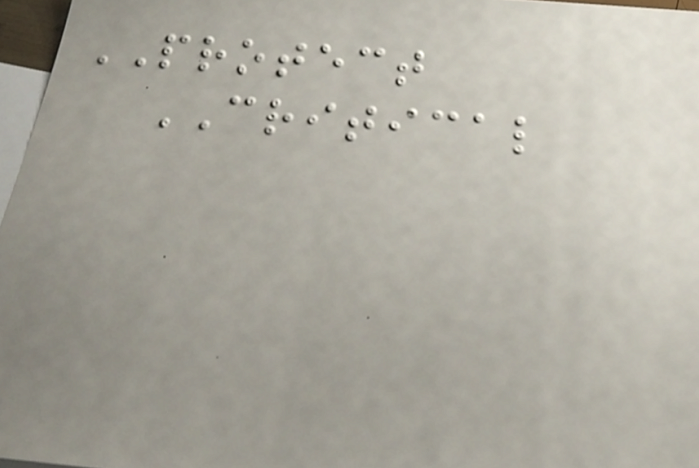PROTECT
CRITICAL
